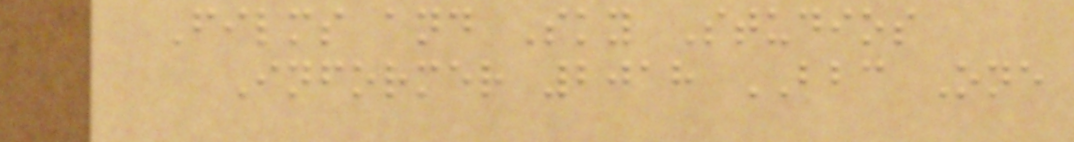Films and Sky Studios
Informer 2018 BBC One
